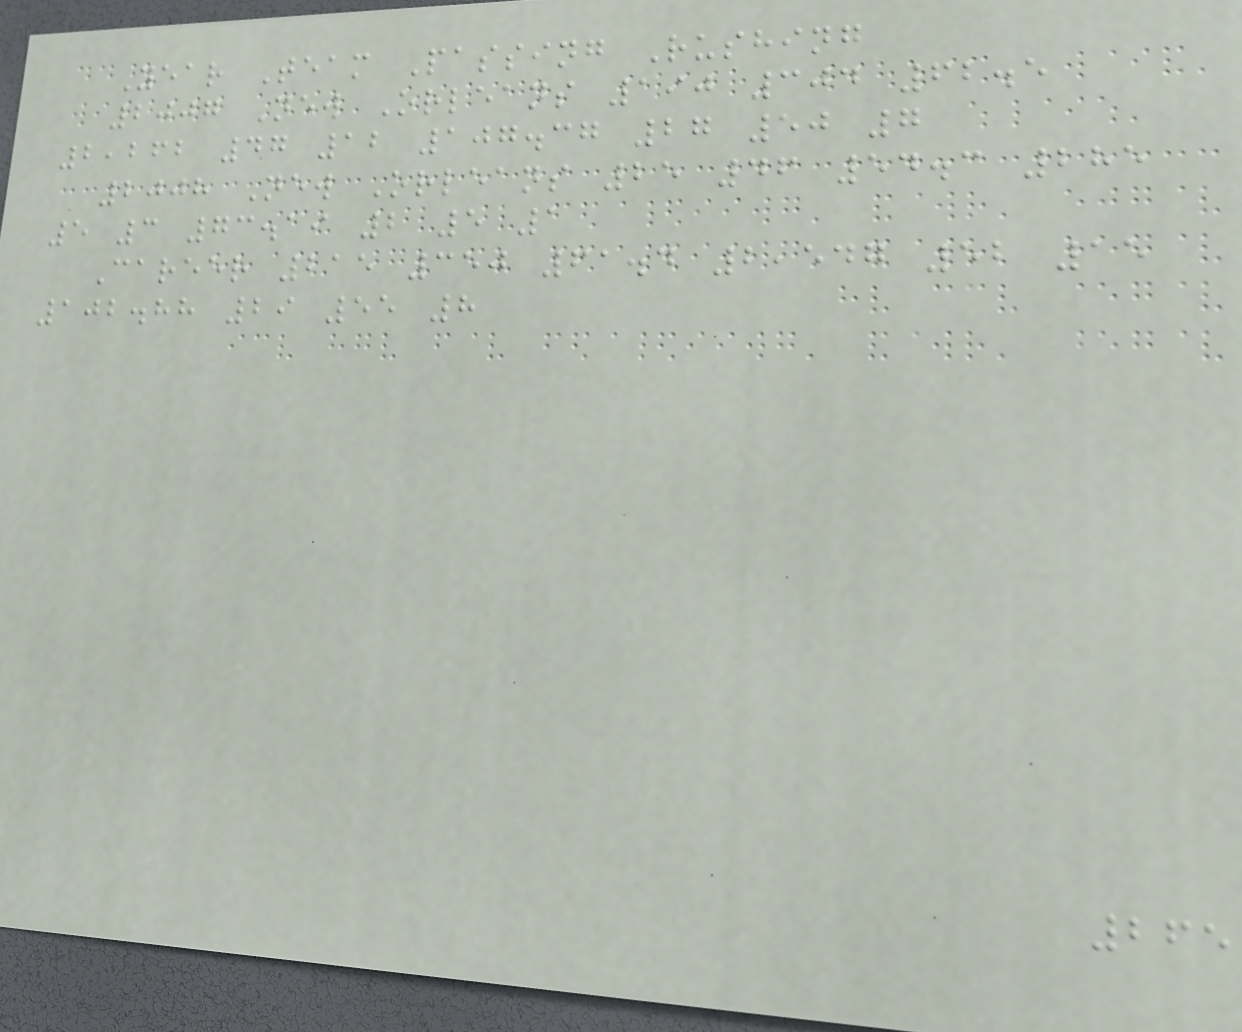Year Team Passing Rushing
2007 New Orleans 190 304 62.5
2,262 47 12 107.37 27 50 7
2008 New Orleans 25 46 54.3 285
5 3 73.19 2 5 1
Career 215 350 61.4 2,547 52 15
102.88 29 55 8
265
